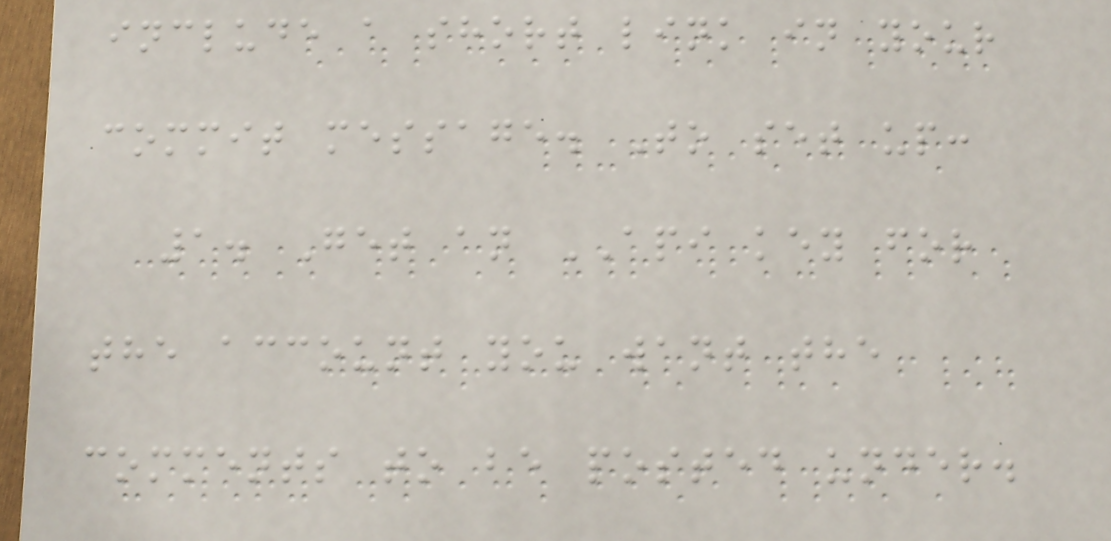include a short link in your
commit message. To set up:
1. Get an API key for
the account you want the
comments to be posted under.
